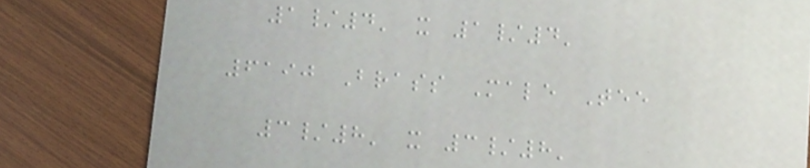1/4' x 1/4'
6190 Brass Male Tee
3/8' x 3/8'
